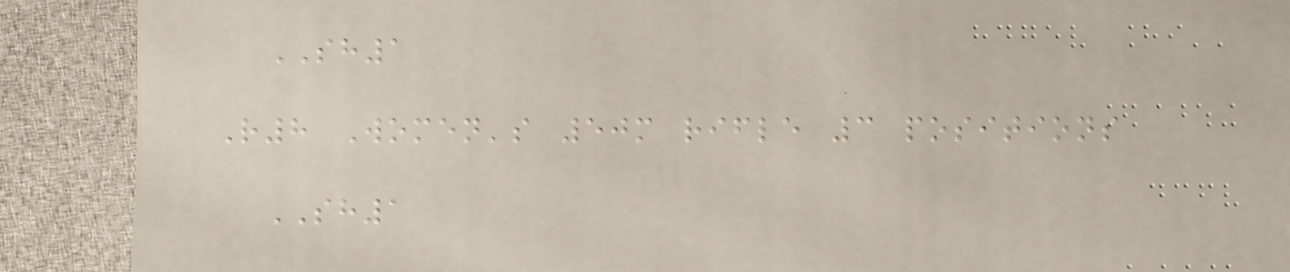SH1
R8 Women's 50m rifle 3 positions
SH1
